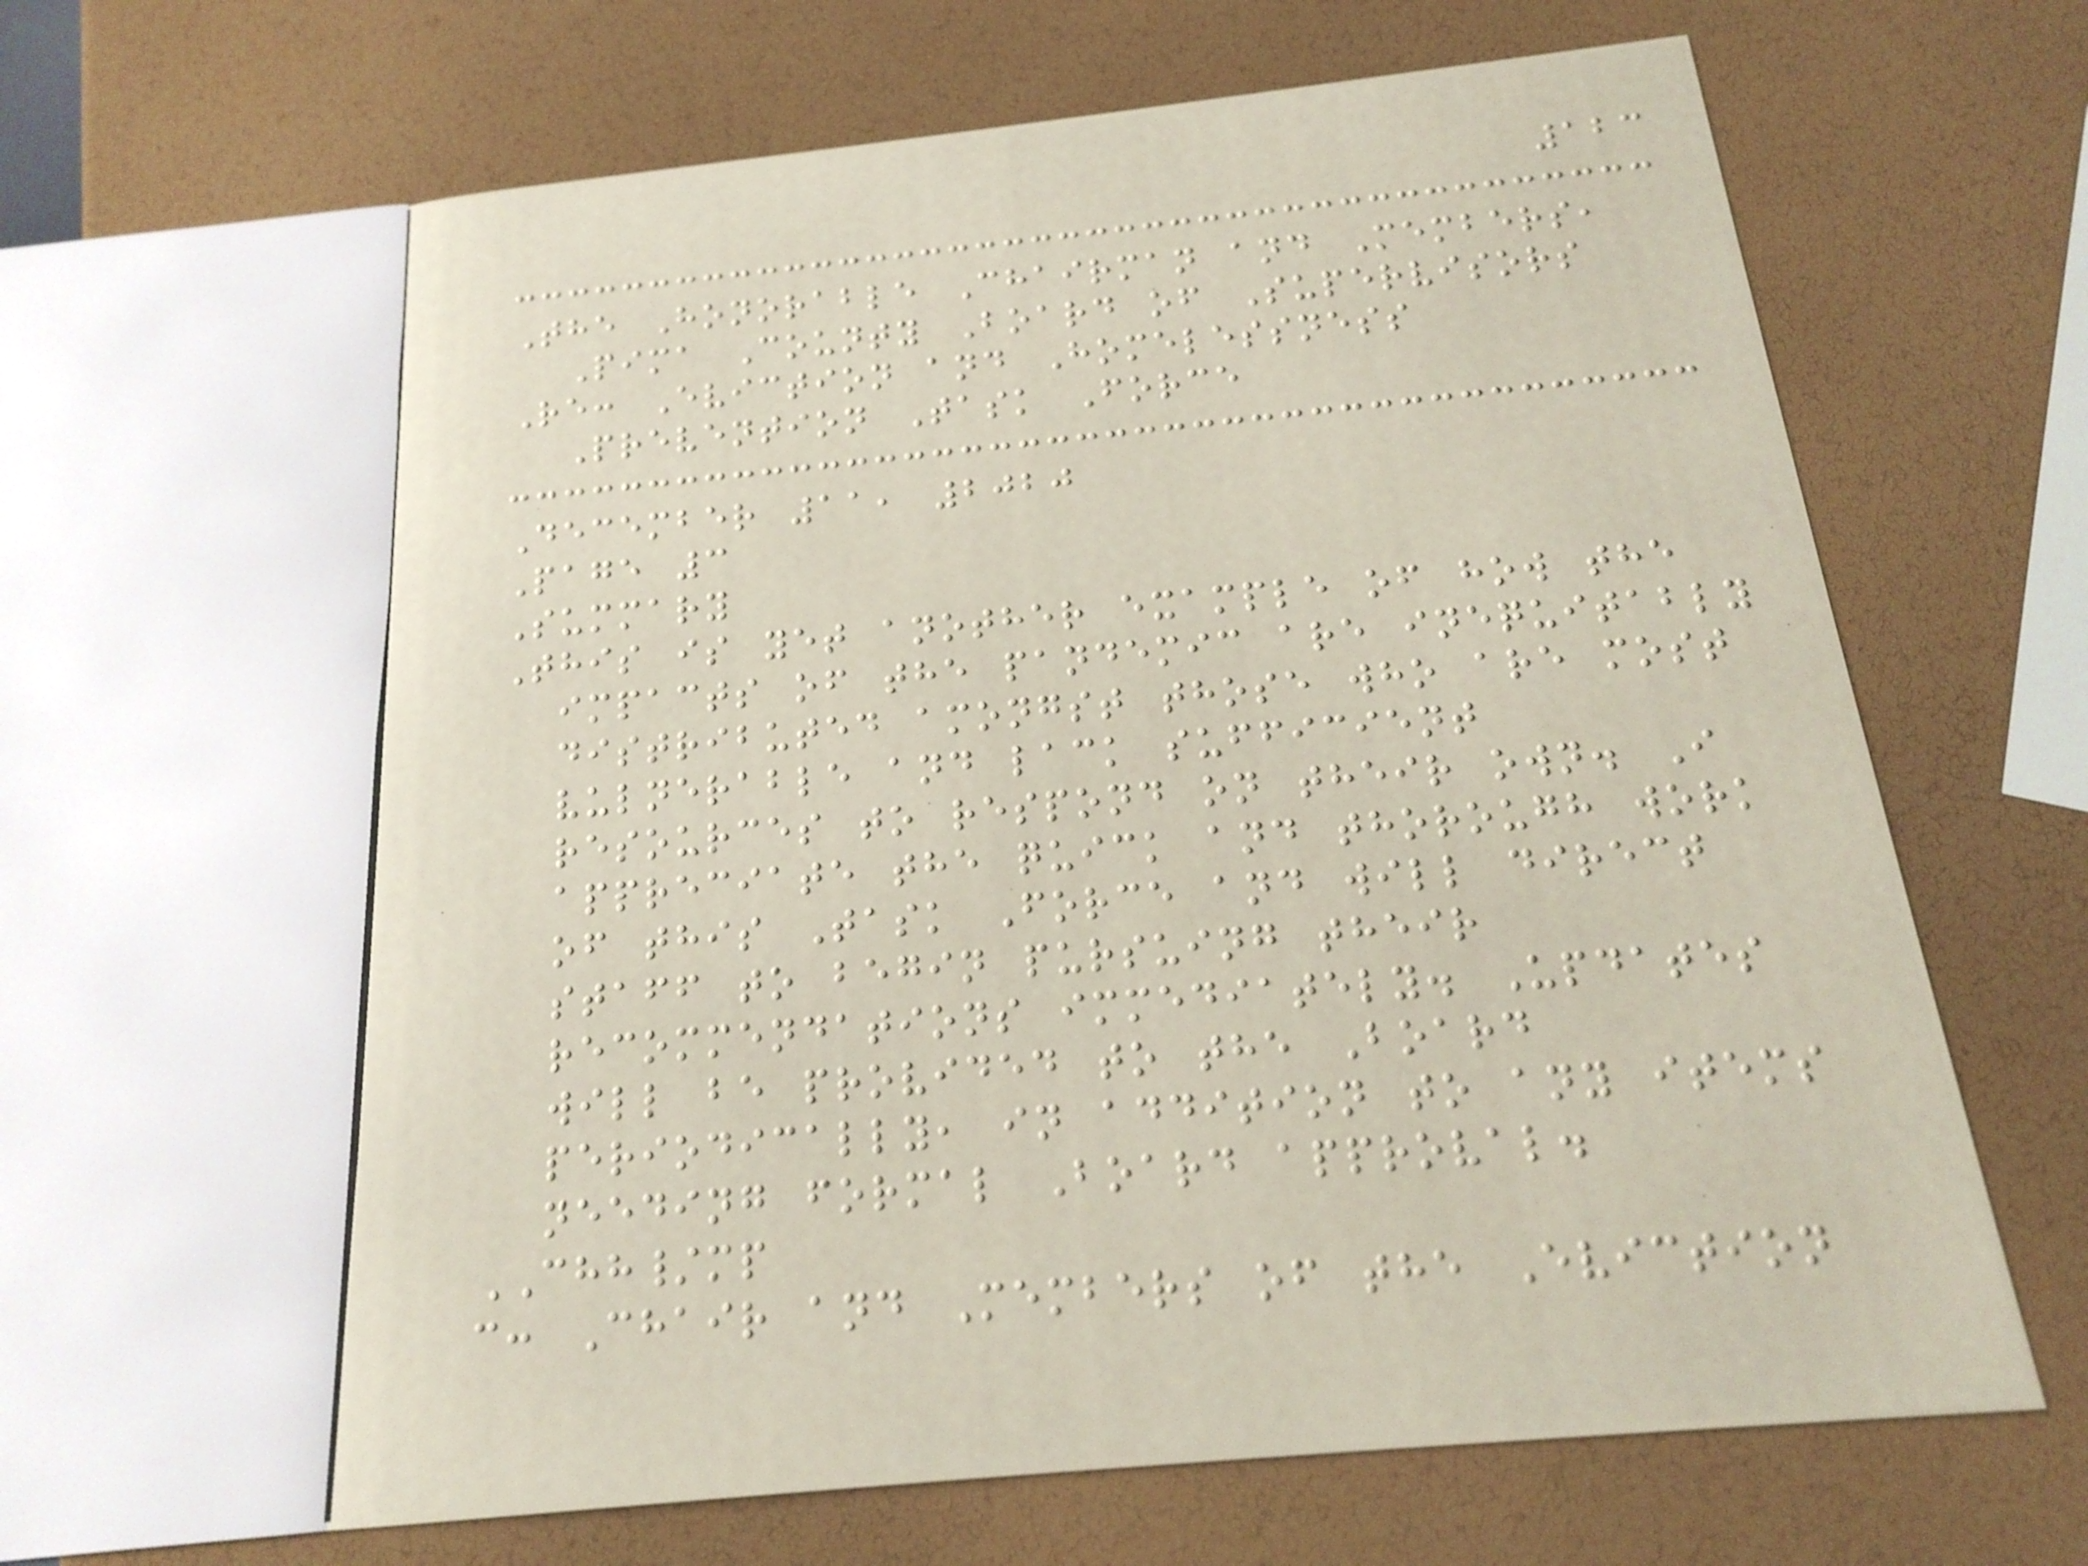123
The Honorable Chairman and Members,
Pima County Board of Supervisors
Re: Eviction and Homelessness
Prevention Task Force
December 11, 2020
Page 3
Summary
This is yet another example of how the
impacts of the pandemic are inequitably
distributed amongst those who are most
vulnerable and lack sufficient
resources to respond on their own. I
appreciate the quick and thorough work
of this Task Force and will direct
staff to begin pursuing their
recommendations immediately. Updates
will be provided to the Board
periodically, in addition to any items
needing formal Board approval.
CHH/mp
c: Chair and Members of the Eviction
